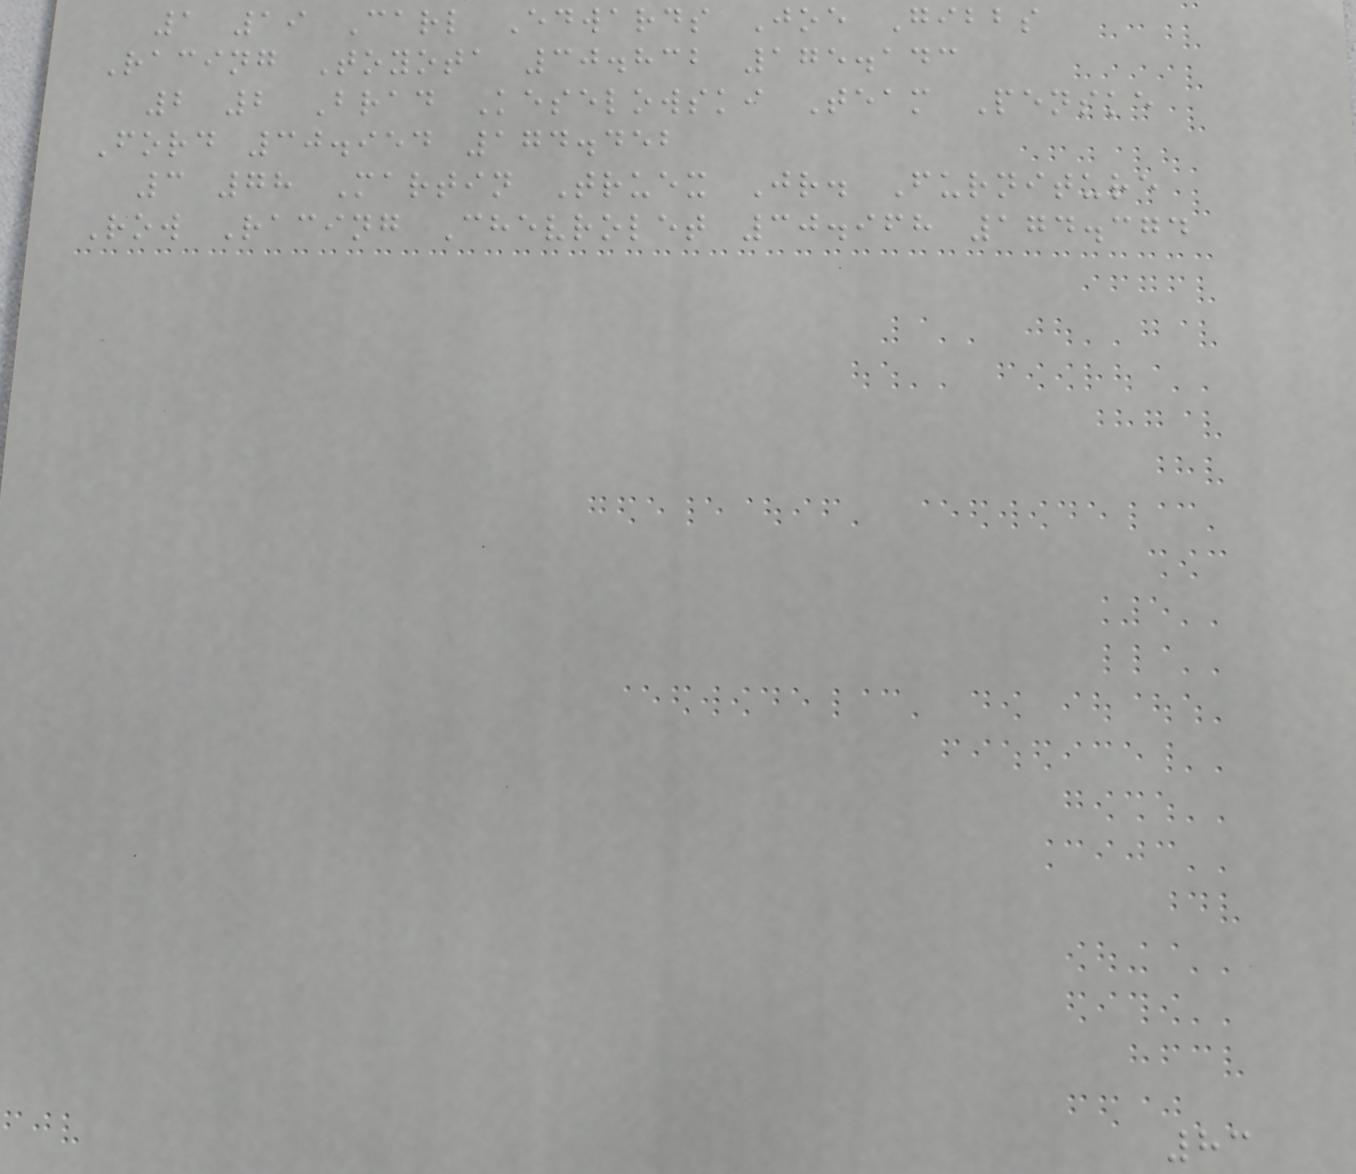1 19 Carl Edwards Joe Gibbs
Racing Toyota 30.832 175.143
2 2 Brad Keselowski Team Penske
Ford 30.954 174.452
3 78 Martin Truex Jr. Furniture
Row Racing Chevrolet 30.968 174.374
83
